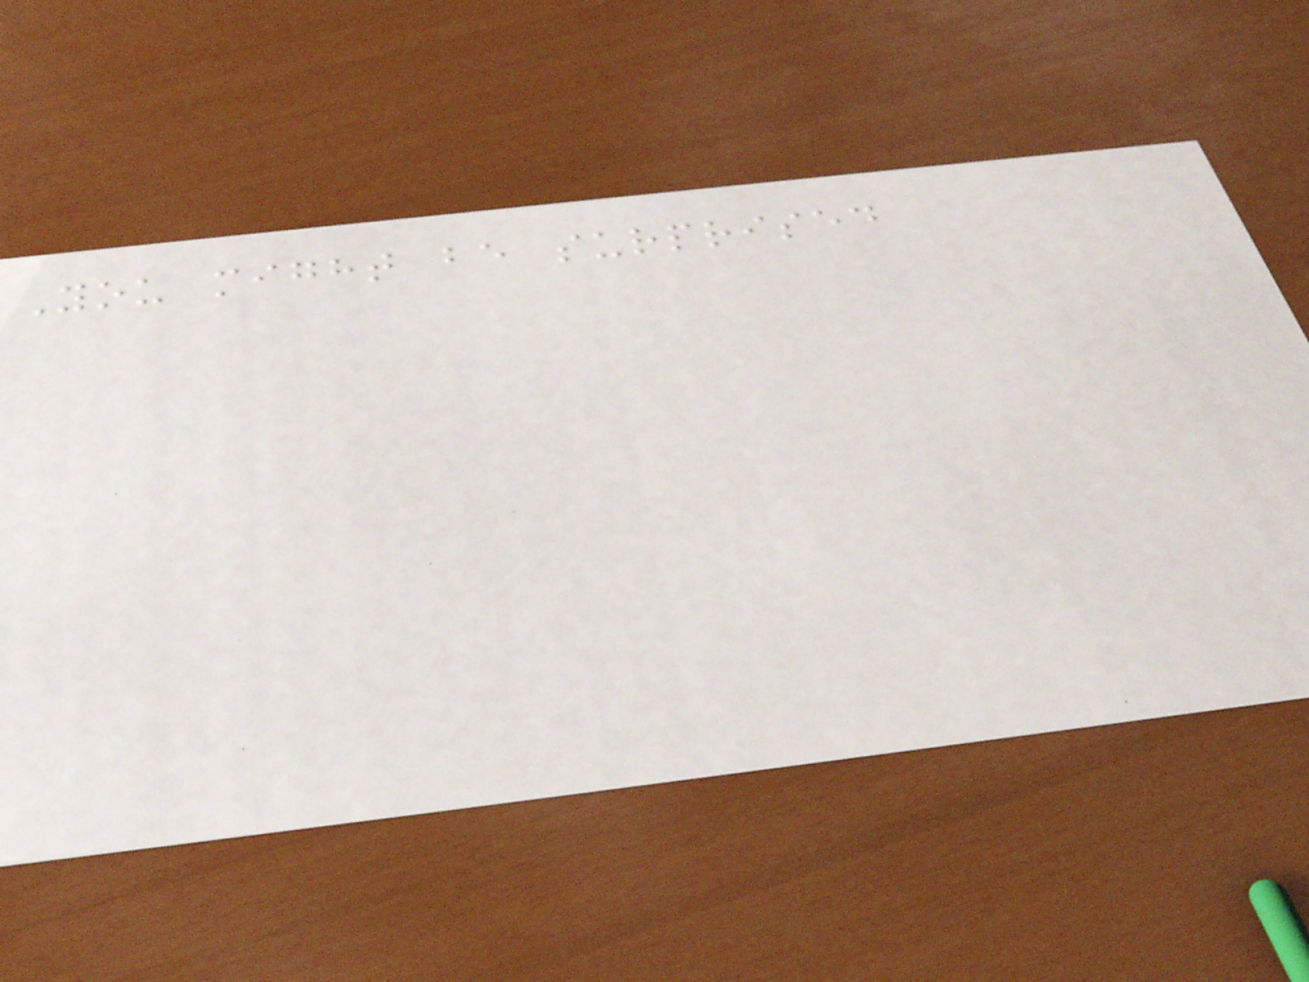You might be surprised
